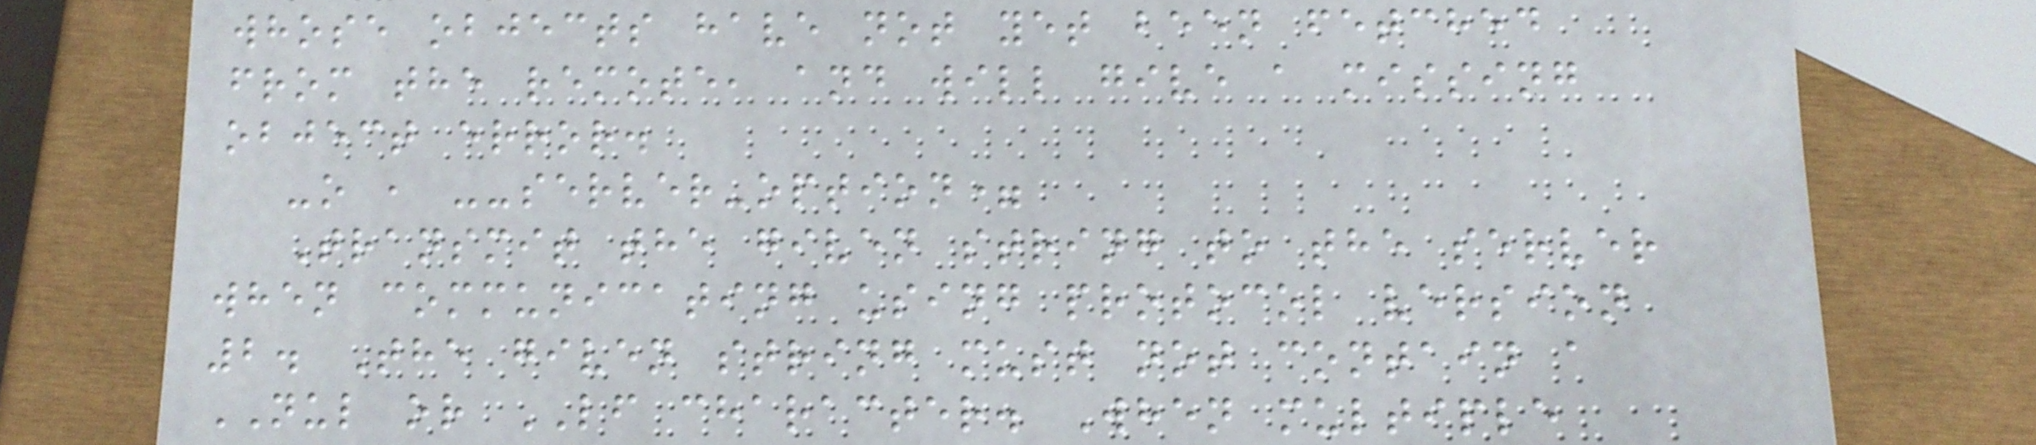whose objects have not yet been fetched
from the remote, and will give a missing
object error.
-o , --server-option=
Transmit the given string to the server
when communicating using protocol version
2. The given string must not contain a
NUL or LF character. When multiple
